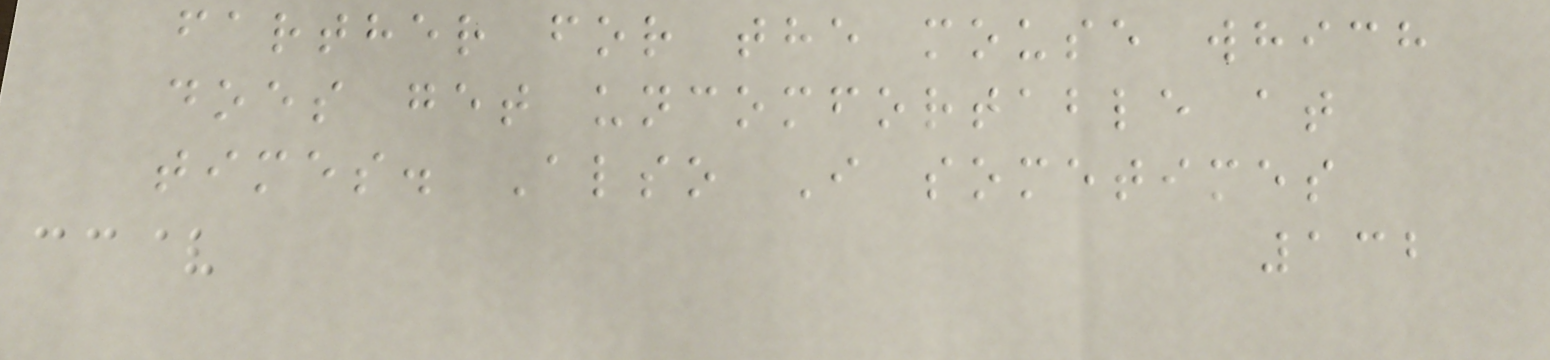farther for the mouse which
does get uncomfortable at
times. Also I sometimes
132
